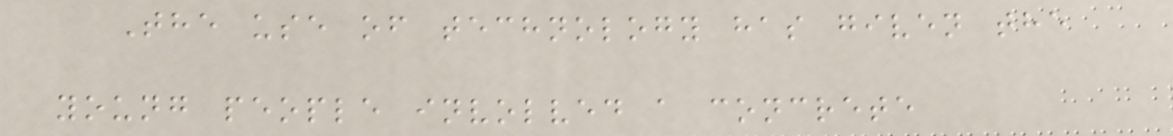The use of technology has given the
young people involved a concrete
